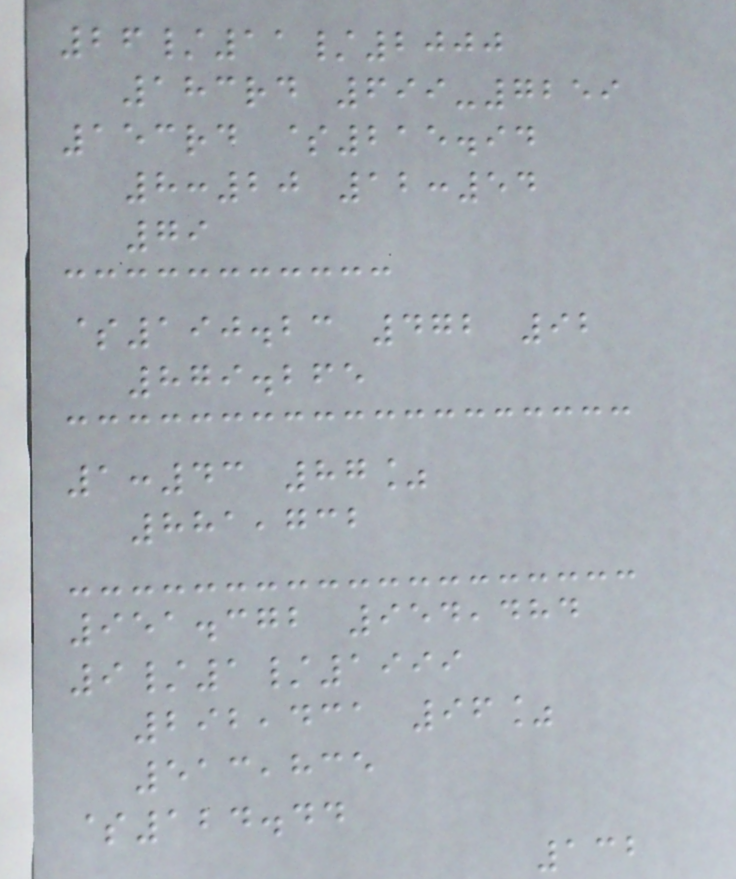26/11/2000
183rd 699-7259
153rd $215.94
8:20 12:54
79
$190.23 472 92
879.265
1:43 87%
881,732
951.372 954,484
9/1/1999
292,431 96%
513,835
$124.44
132
